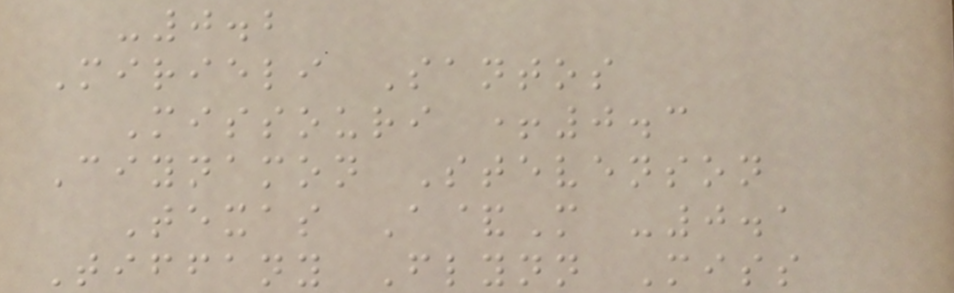-0.2
Mirieli Santos
Missouri +0.3
Ciynamon Stevenson
Texas A&M -0.1
Tiffany Flynn Miss
